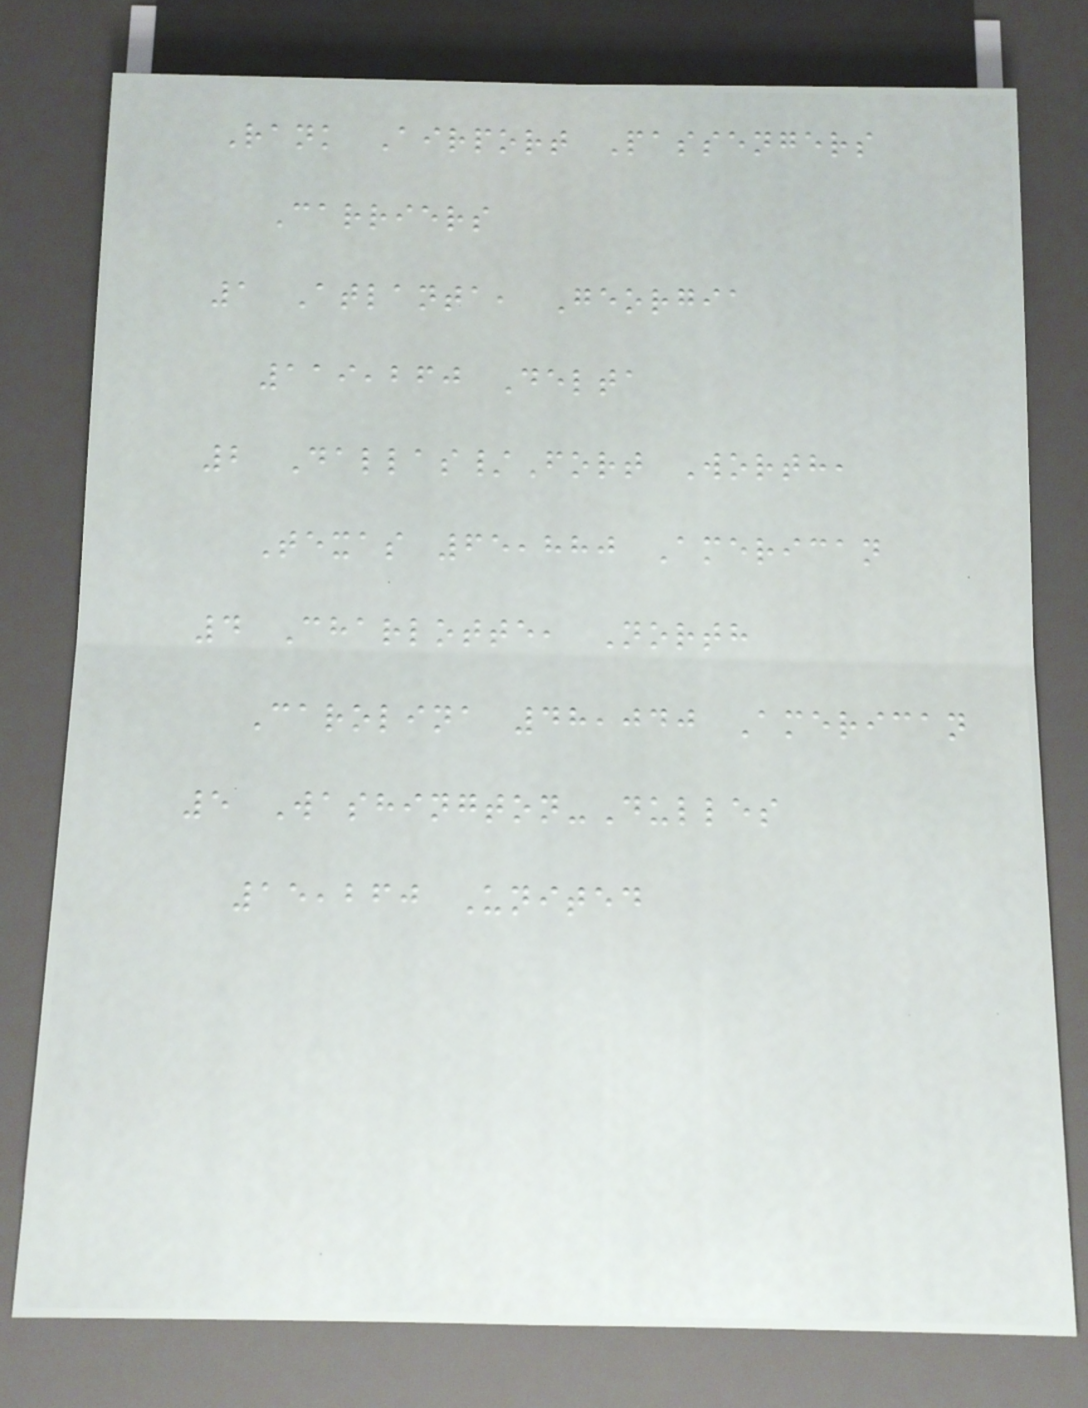Rank Airport Passengers
Carriers
1 Atlanta, Georgia
119,260 Delta
2 Dallas/Fort Worth,
Texas 65,880 American
4 Charlotte, North
Carolina 48,040 American
5 Washington-Dulles
15,260 United
